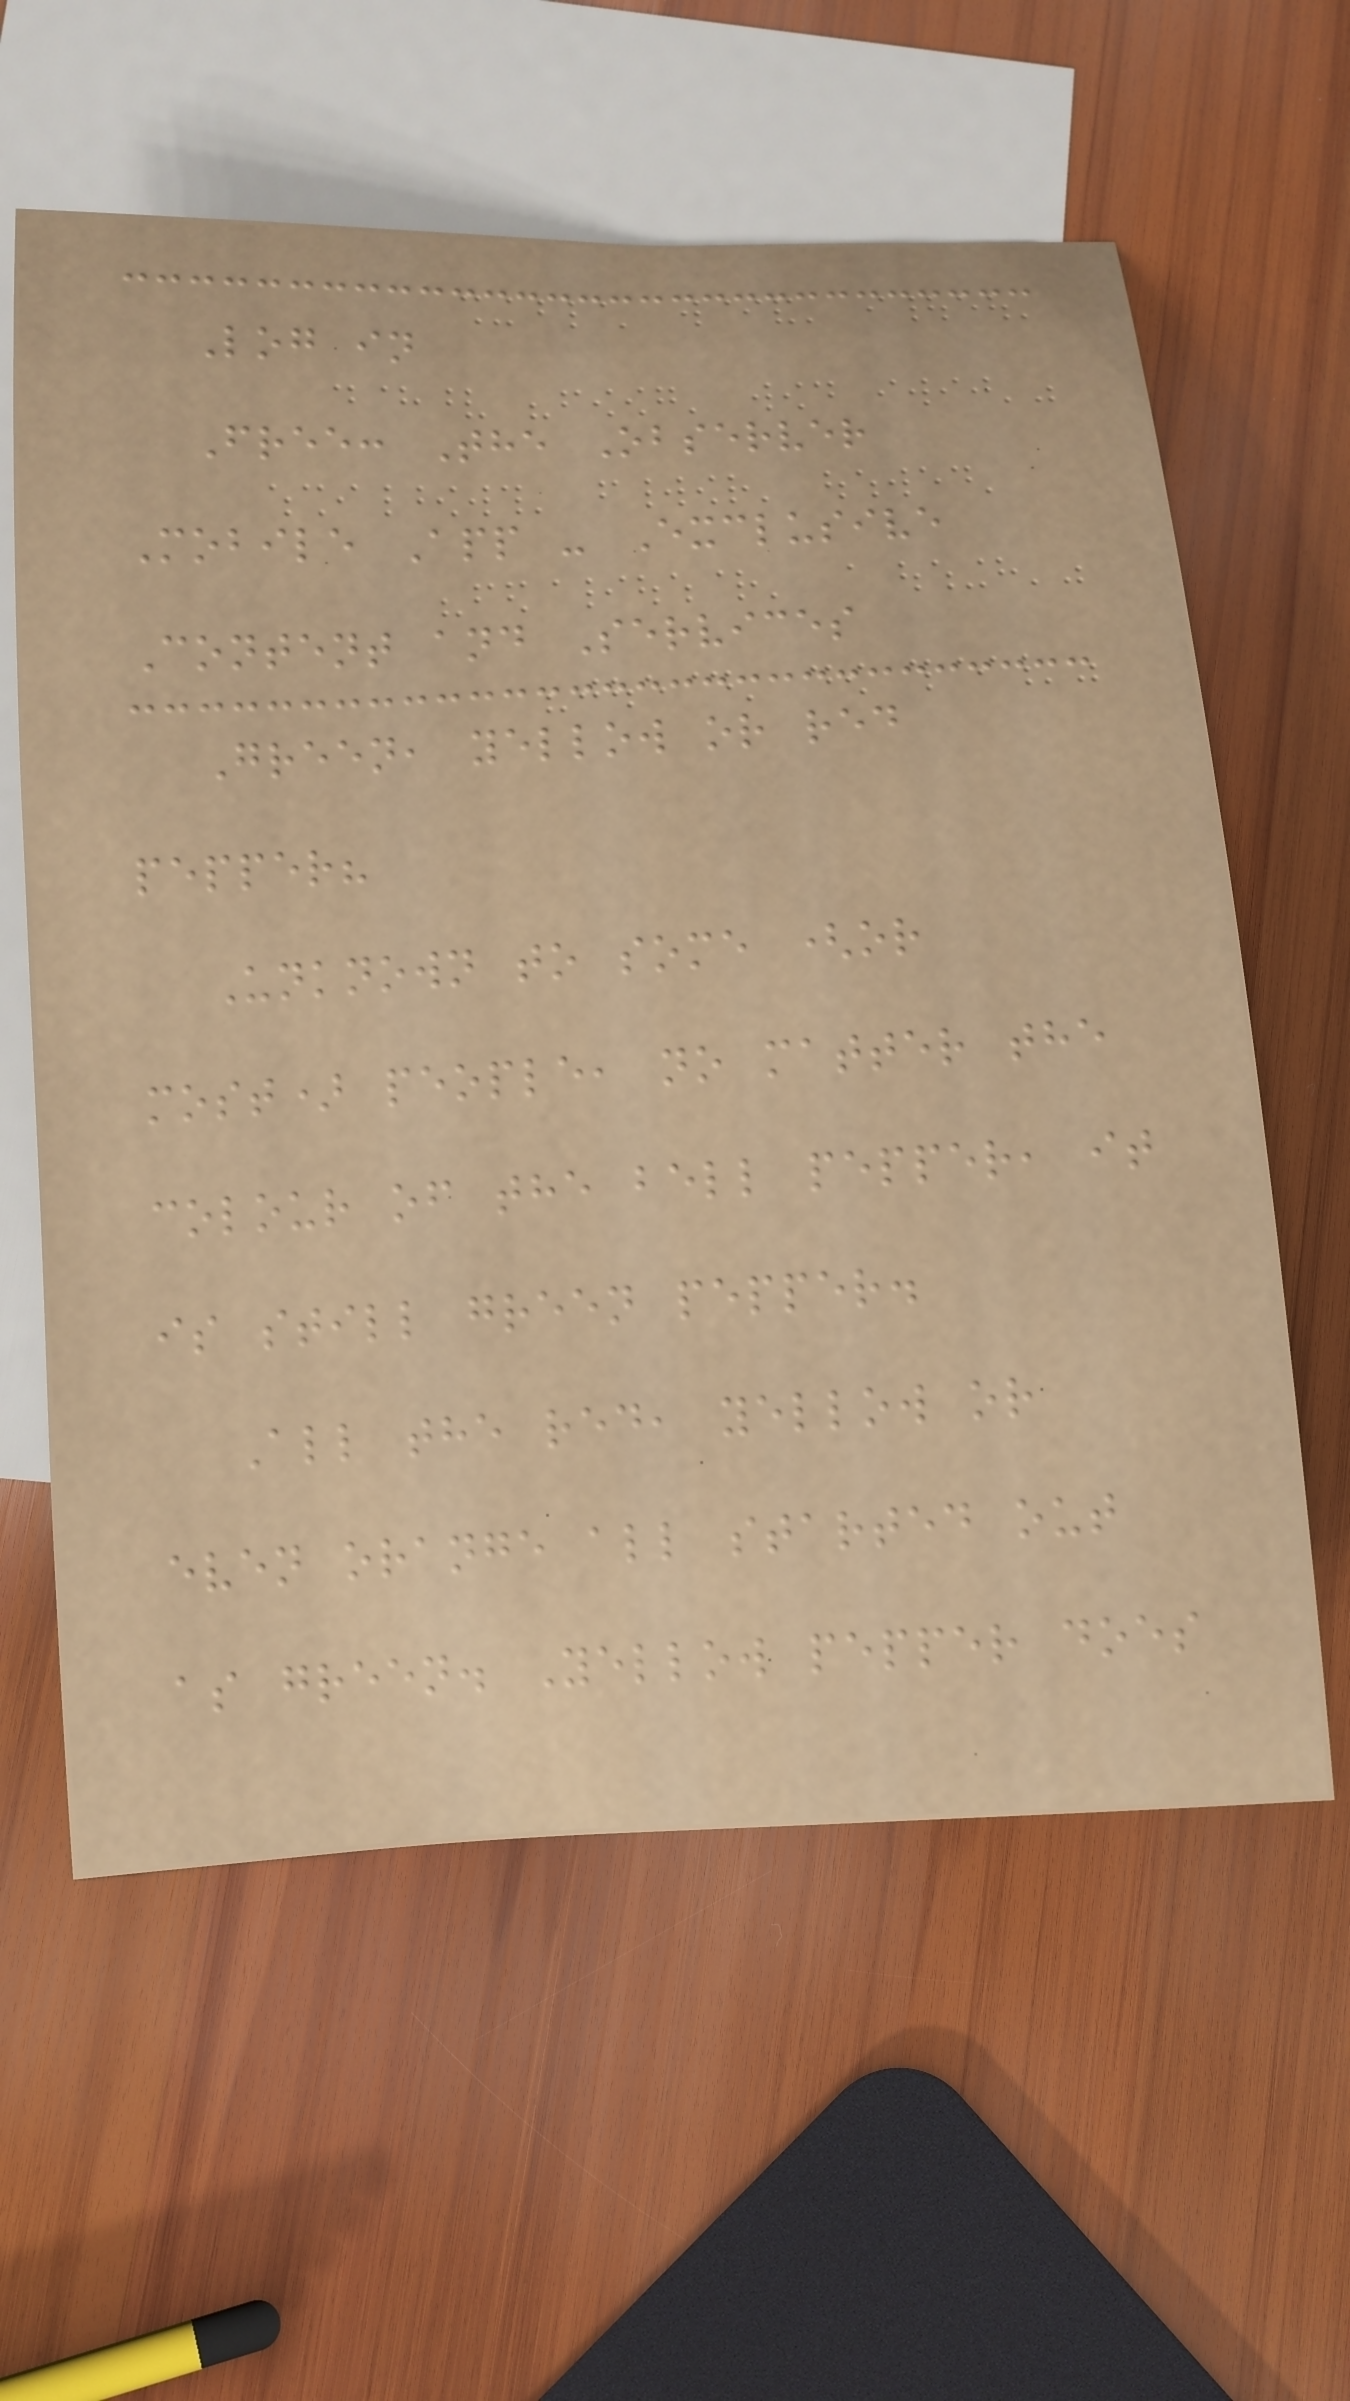Log in
Free: The Observer
Mobile App - Exclusive
Content and Services
Green, yellow or red
pepper?
Unknown to some (or
most) people, no matter the
colour of the bell pepper, it
is still green pepper.
All the red, yellow or
even orange all started out
as green. Yellow pepper does
